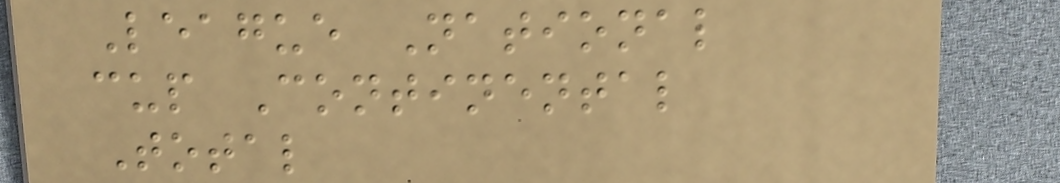League National
cup Continental
Total
